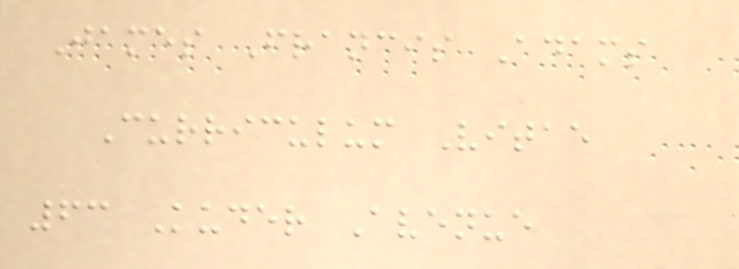James Francis Adams
Curriculum Vitae
63 Kuder Avenue
